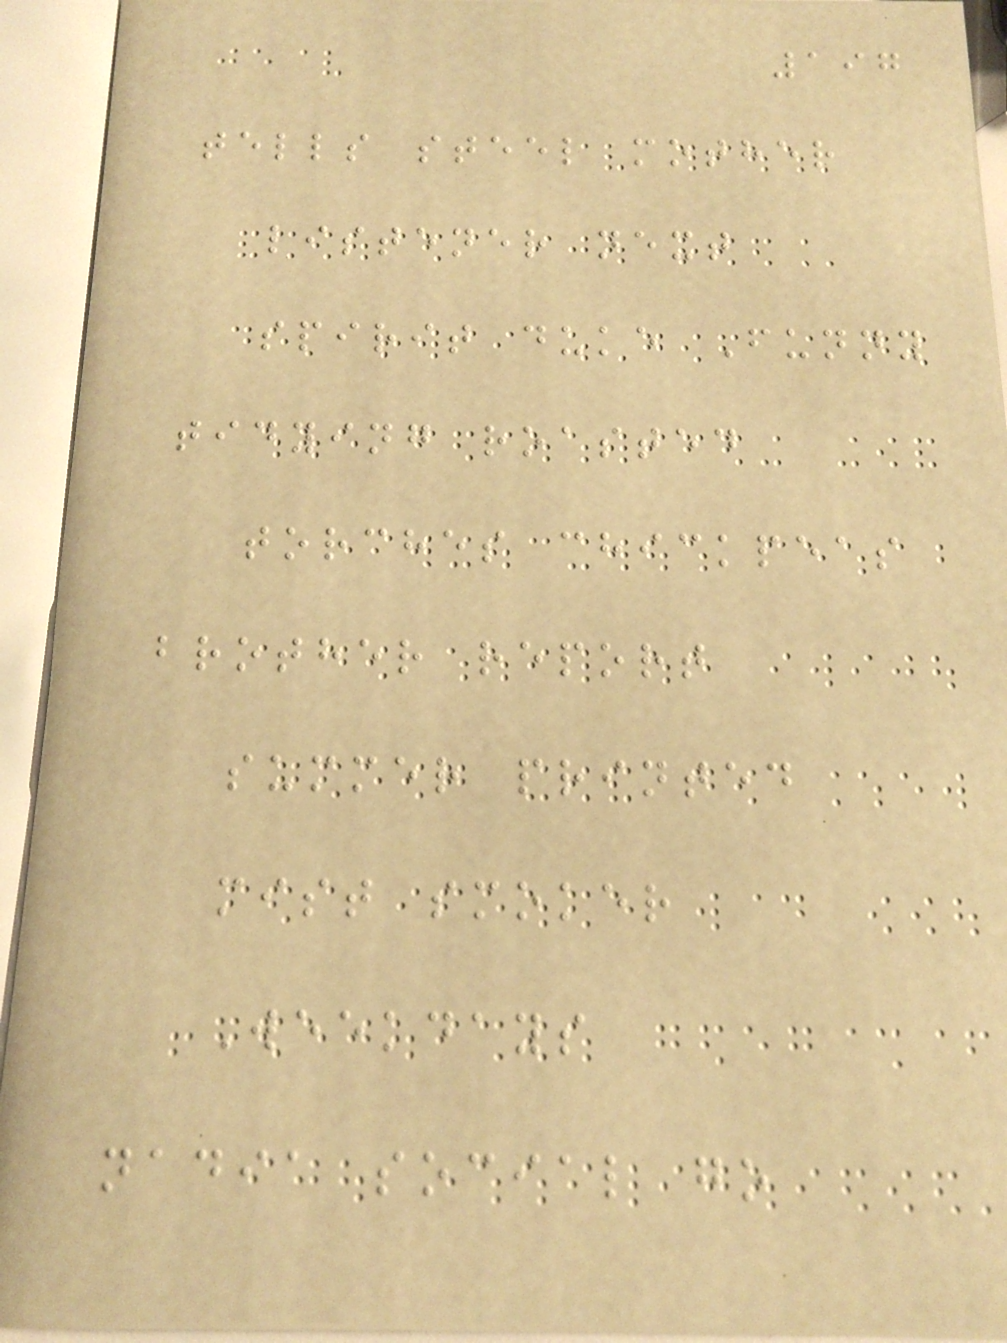197
tells steel mother
listener next
spirit duke Funny
tidying roasted
torches chickpeas
brother report
summer printed
mist smoker
Weekdays
nadia social go
